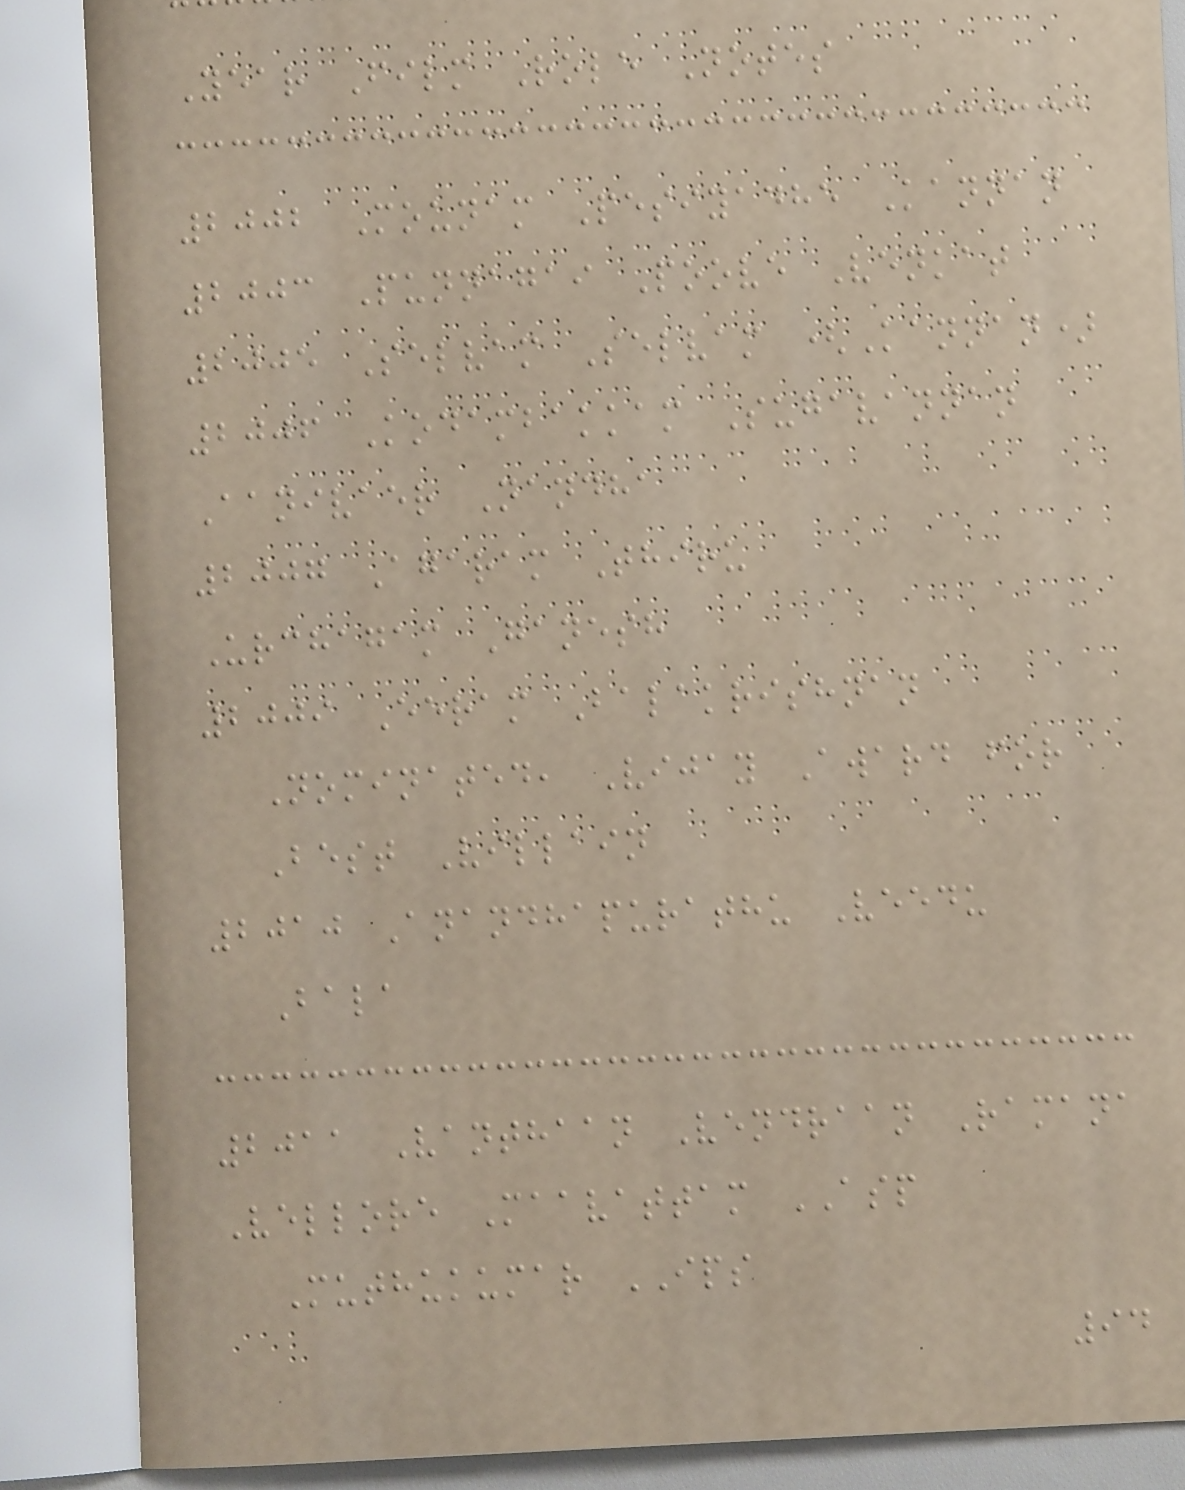Year Film Role Notes
2002 Mounam Pesiyadhe Kannan
2003 Punnagai Poove Venkat
2005 Selvam Selvam (Kannan)
2006 Kodambakkam Sugavannan
Aanivaer Nandha
2007 Agaram Thiru
Urchagam Ganesh
2009 Eeram Balakrishnan
Nominated, Vijay Award for
Best Villain
2010 Anandhapurathu Veedu
Bala
2011 Vanthaan Vendraan Ramana
Vellore Maavattam ASP
Muthukumar IPS
94
